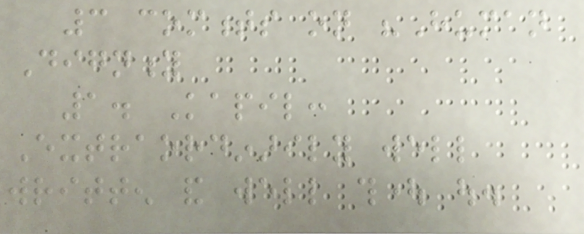3 comments on "Human
Dignity
1. Kapil:
Extraordinarily well
written and well thought out.
